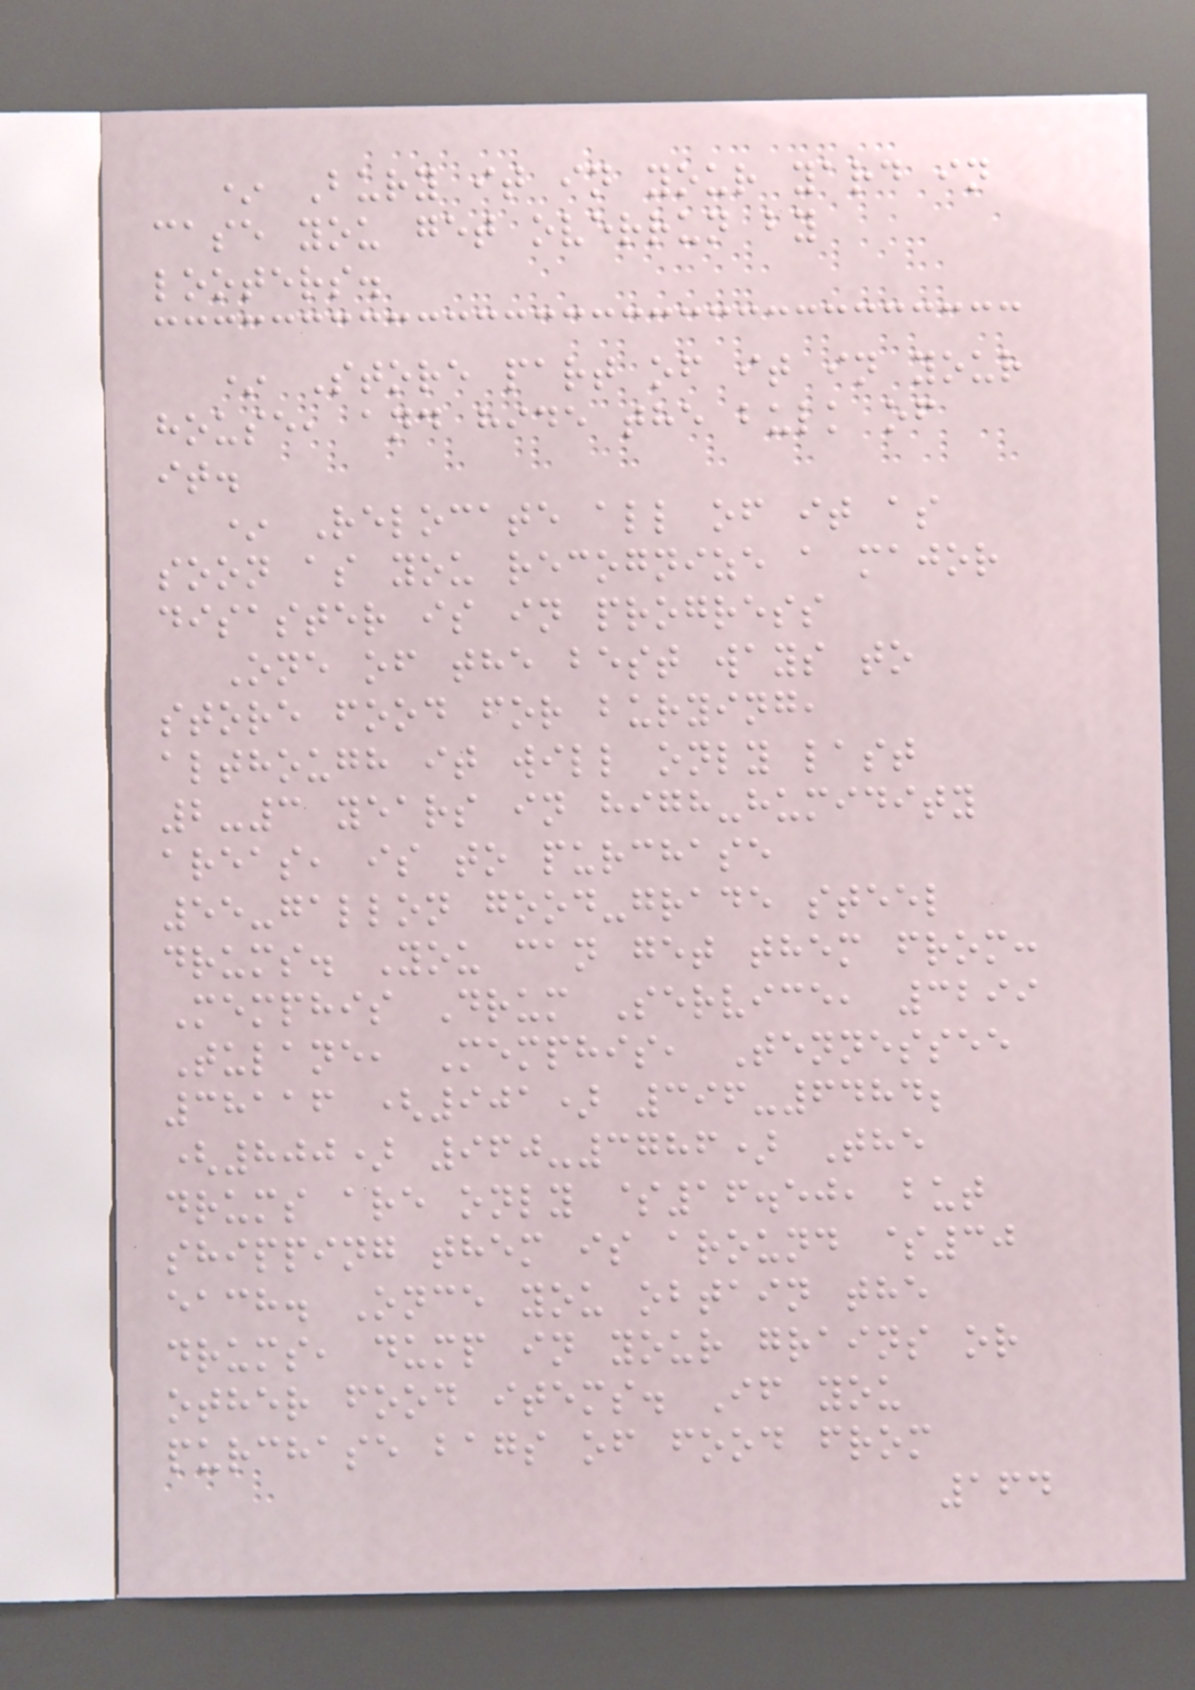* Bury it in your yard in
case you get overrun by
looters.
* Store part of it in your
house, and hide the bulk of
it.
* Relocate all of it as
soon as you recognize a major
disaster is in progress
One of the best ways to
store food for burying,
although it will only last
2-3 years in high-humidity
areas, is to purchase
55-gallon good-grade steel
drums. You can get them from:
Memphis Drum Service, 3299
Tulane, Memphis, Tennessee
38116 (901) 396-6484;
(800) 960-3786) The
drums are only $16.50, but
shipping them is around $30
each. Once you obtain the
drums, dump in your grains or
other food items. If you
purchase bags of food from
164
